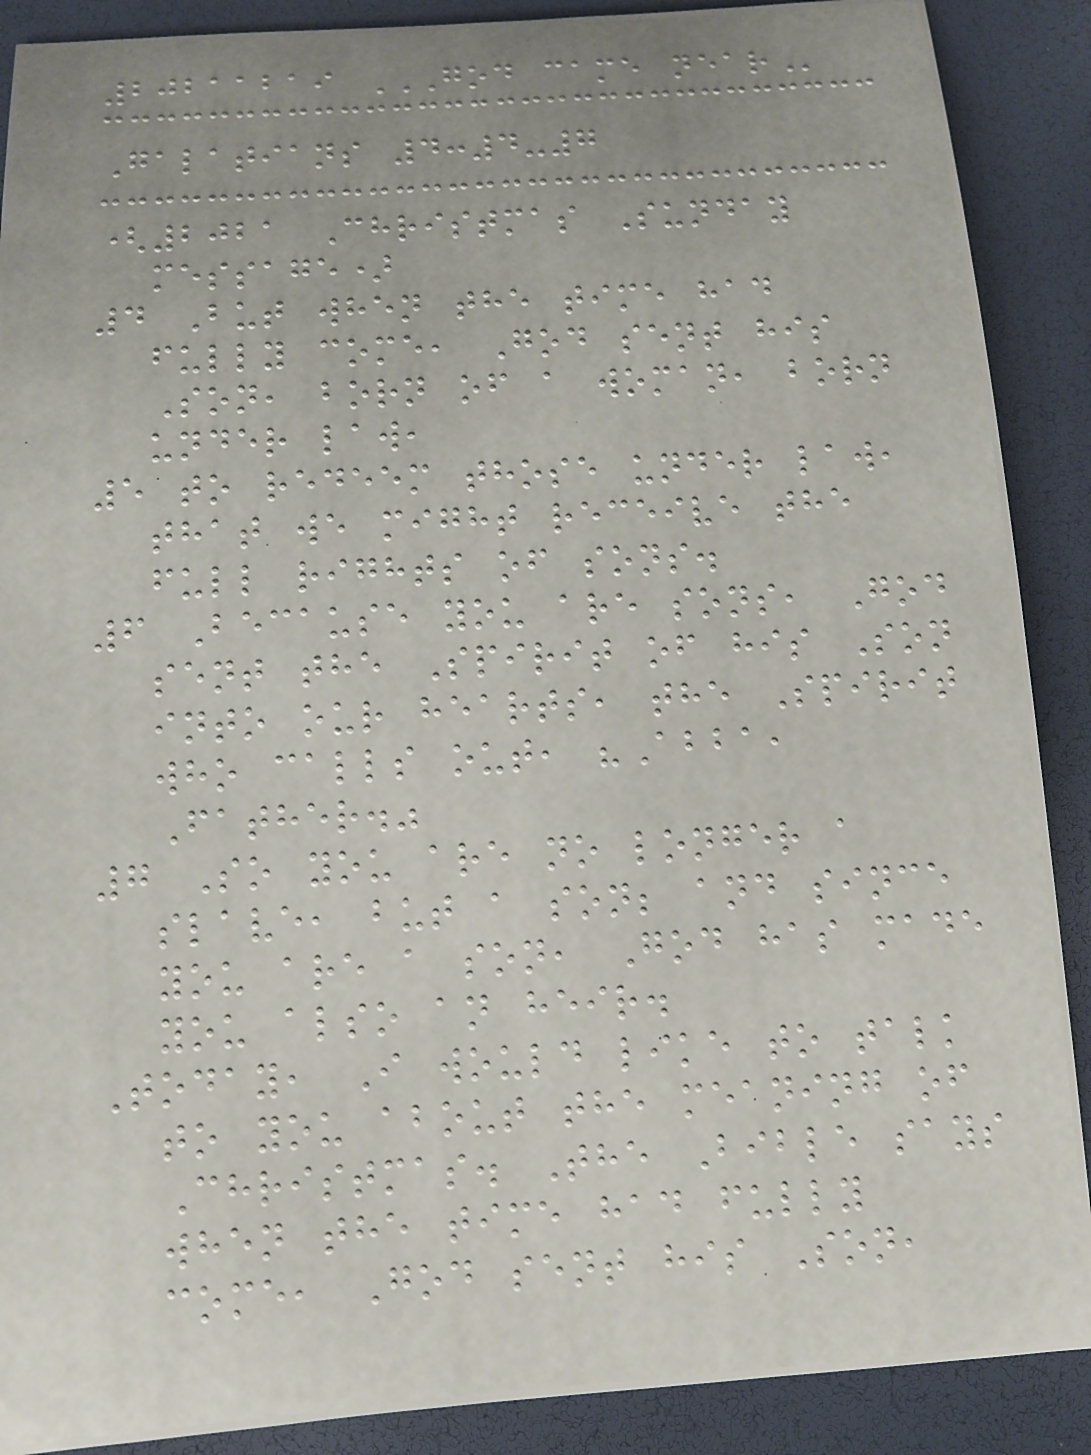20211219 GOD CAME NEAR
Galatians 4:4-7
(2021 Christmas Sunday
message)
4 But when the time had
fully come, God sent his
Son, born of a woman, born
under law,
5 to redeem those under law,
that we might receive the
full rights of sons.
6 Because you are sons, God
sent the Spirit of his Son
into our hearts, the Spirit
who calls out, "Abba,
Father."
7 So you are no longer a
slave, but a son; and since
you are a son, God has made
you also an heir.
Today, I would like to talk
to you about the meaning of
Christmas. The Bible says
when the time had fully
come, God sent his Son,
